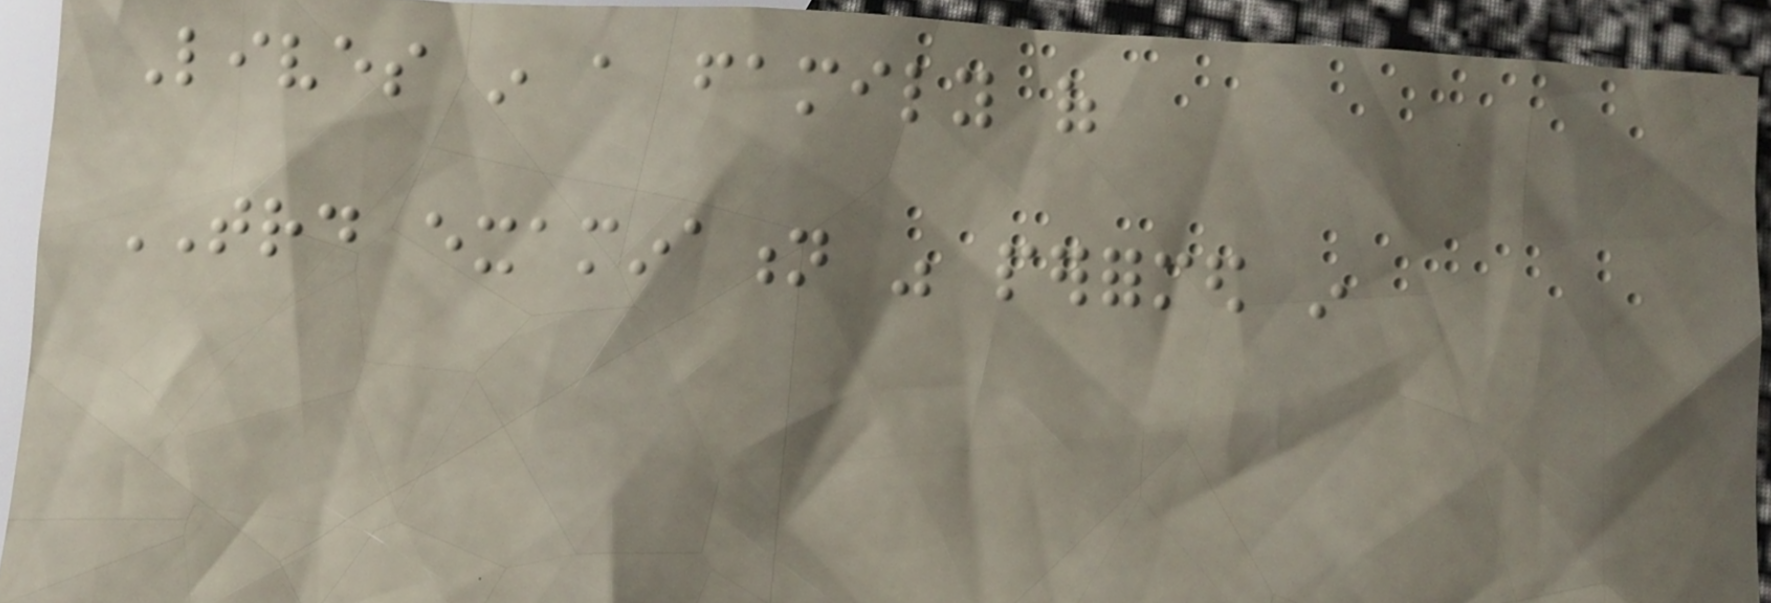Lives in a family of
TRD examination was performed in
